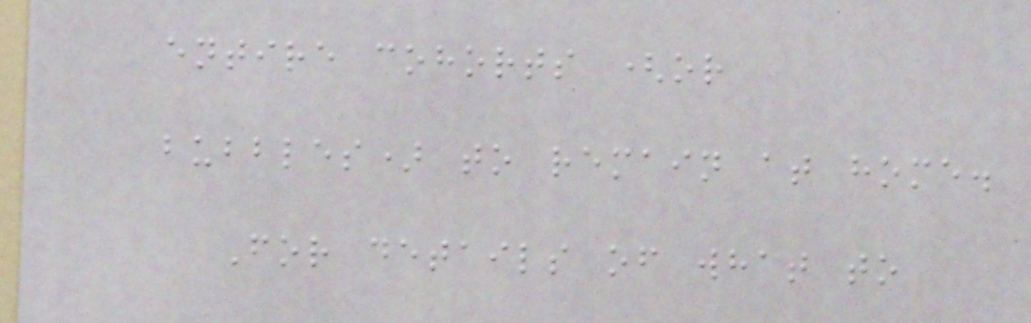entire cohorts (or
bubbles) to remain at home.
For details of what to
